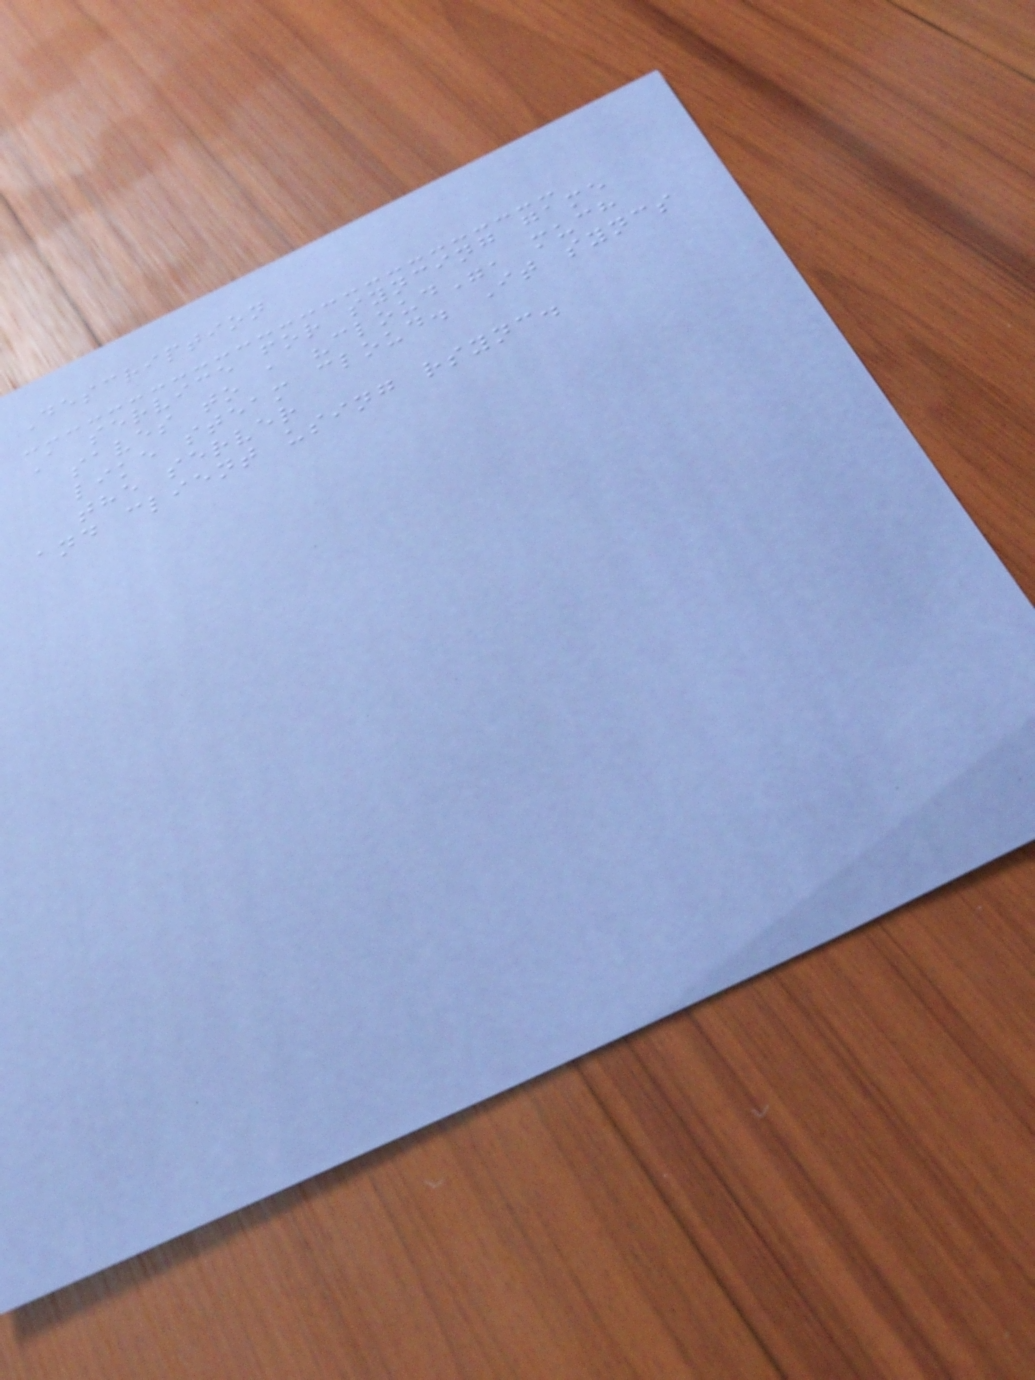Description
A service for syncing game
saves to a "cloud", much
like steam cloud. It syncs
the server
and client using rsync.
